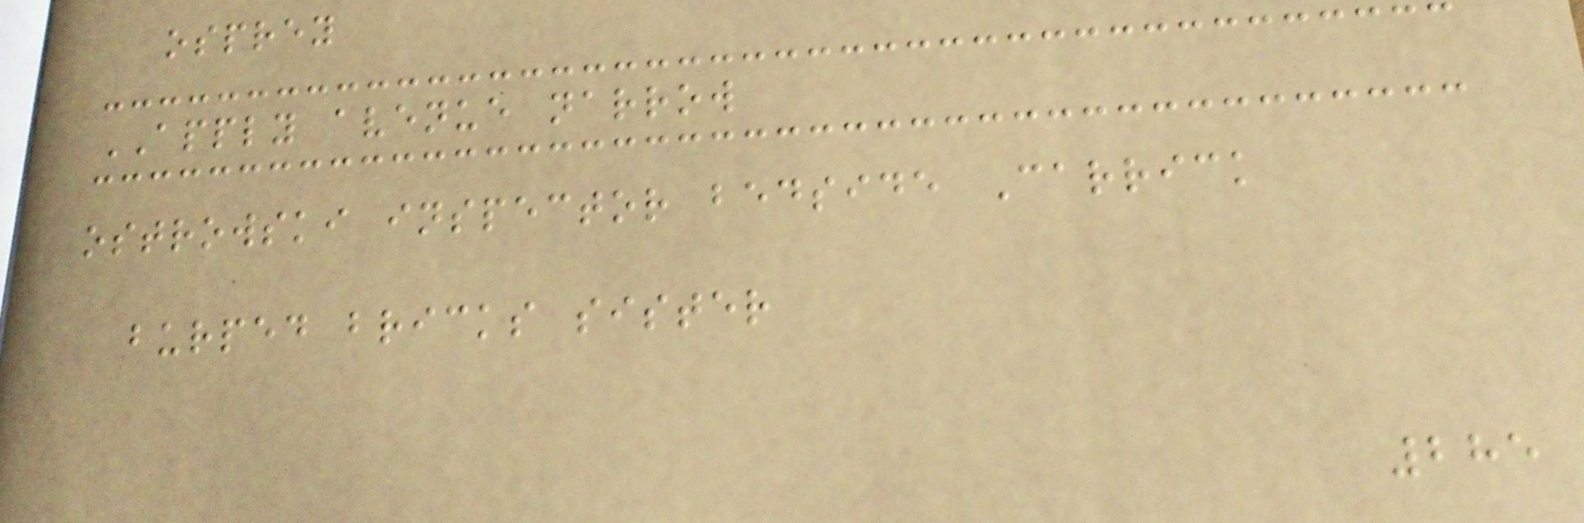osprey
APPLY avenue narrow
ostrowski inspector bedside Carrick
burped bricks sister
285
